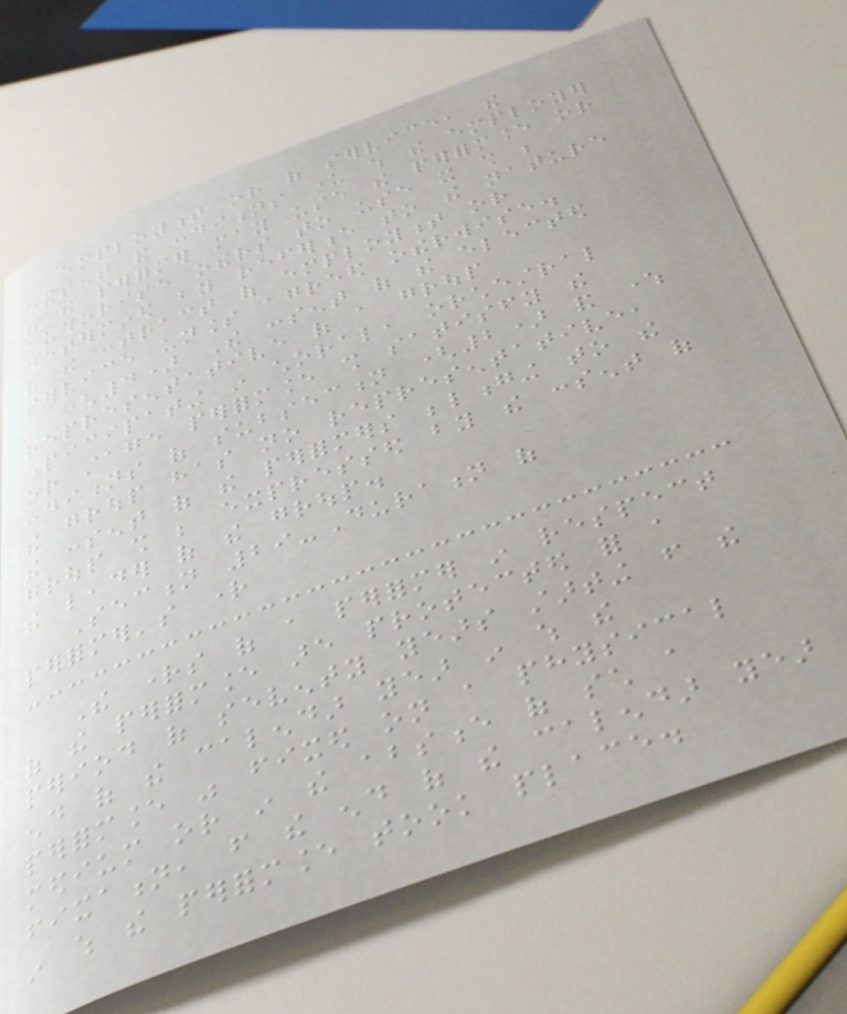employment or of service, the
extent and conditions under which the employer
of the performer may use the performance or
authorise others to use it shall be
determined by reference to the nature
of the contract of employment or
service unless agreed otherwise.
(4) The consent of the elected
representative of a group
participating in choral, orchestral
or stage performance shall satisfy the
conditions of subsection (2) and where
the group has no representative,
the consent of the performers belonging to the
group shall be expressed by the consent of
the leader of the group.
Section 29-Duration of
performer's right
The rights of a performer in respect
of the performance are protected for a
period of seventy years starting from the
end of the calendar year in which the
performance was fixed on a physical
medium or in the absence of such a
fixation, from the end of the calendar year
in which the performance took place.
